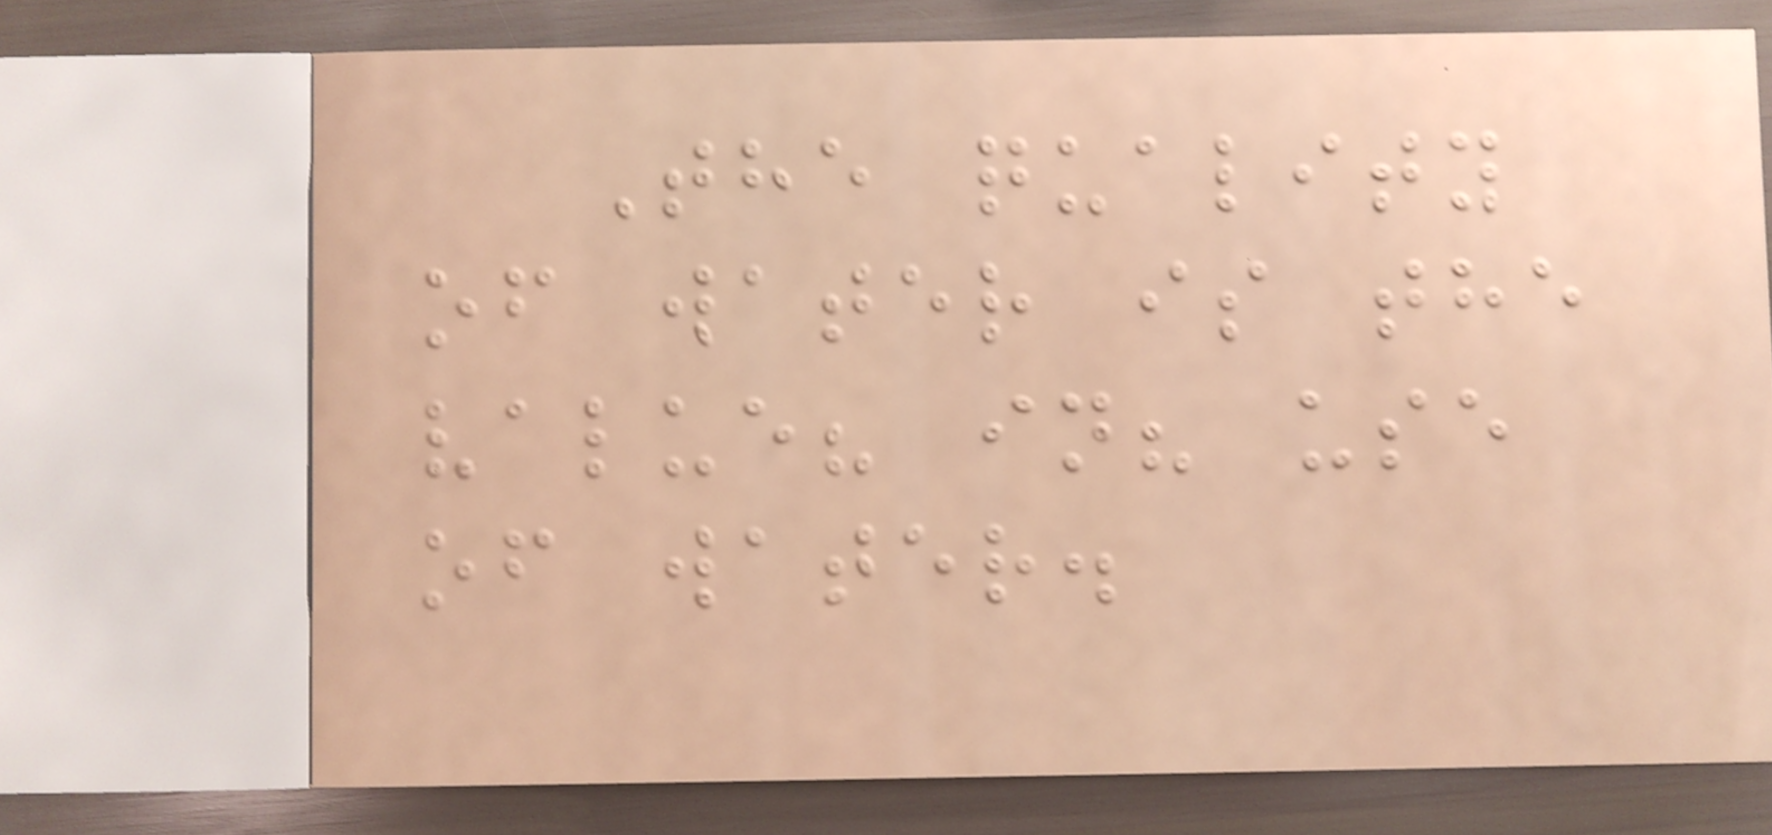The quality
of water is the
value? in? use
of water.
